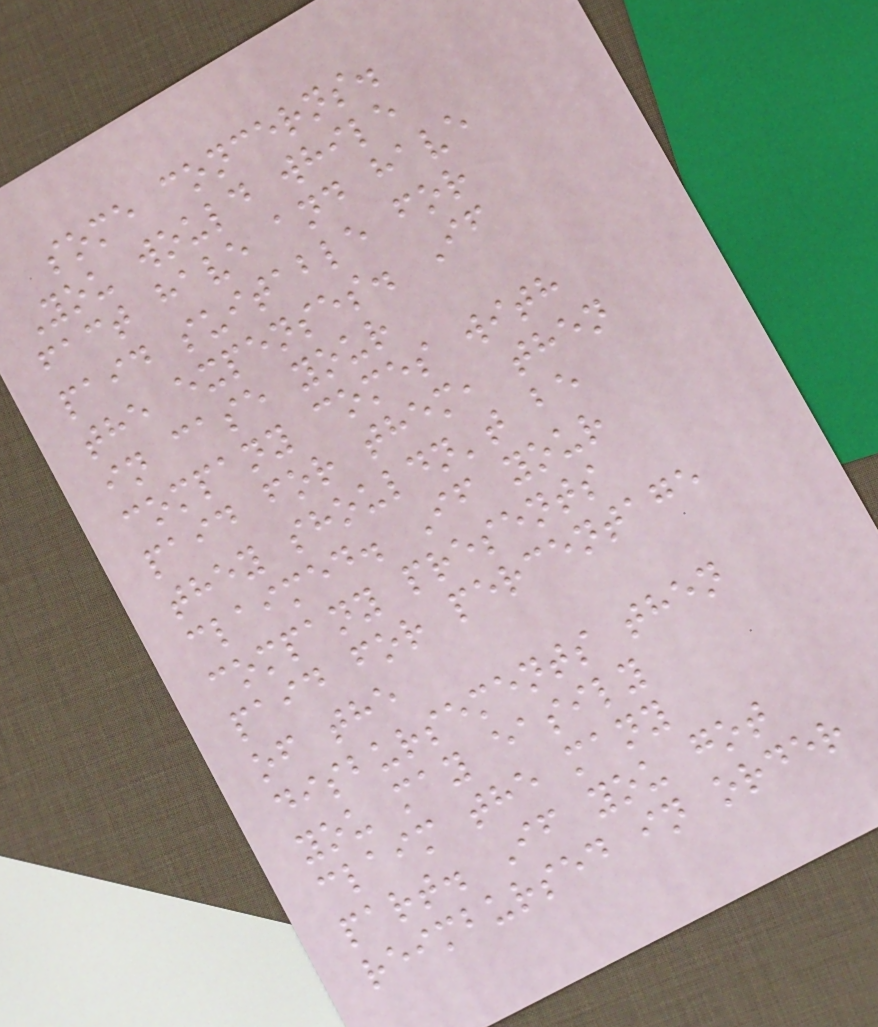some concerns.
You would while
fact have and have
paid suitable for
the expenses. If
in case your
company comes with
paid for them, then
they shouldn't be
claimed. If your
company presents
paid for percentage
of the
disbursements then
you may easily
claim the many
part. If you got
reimbursed in order
